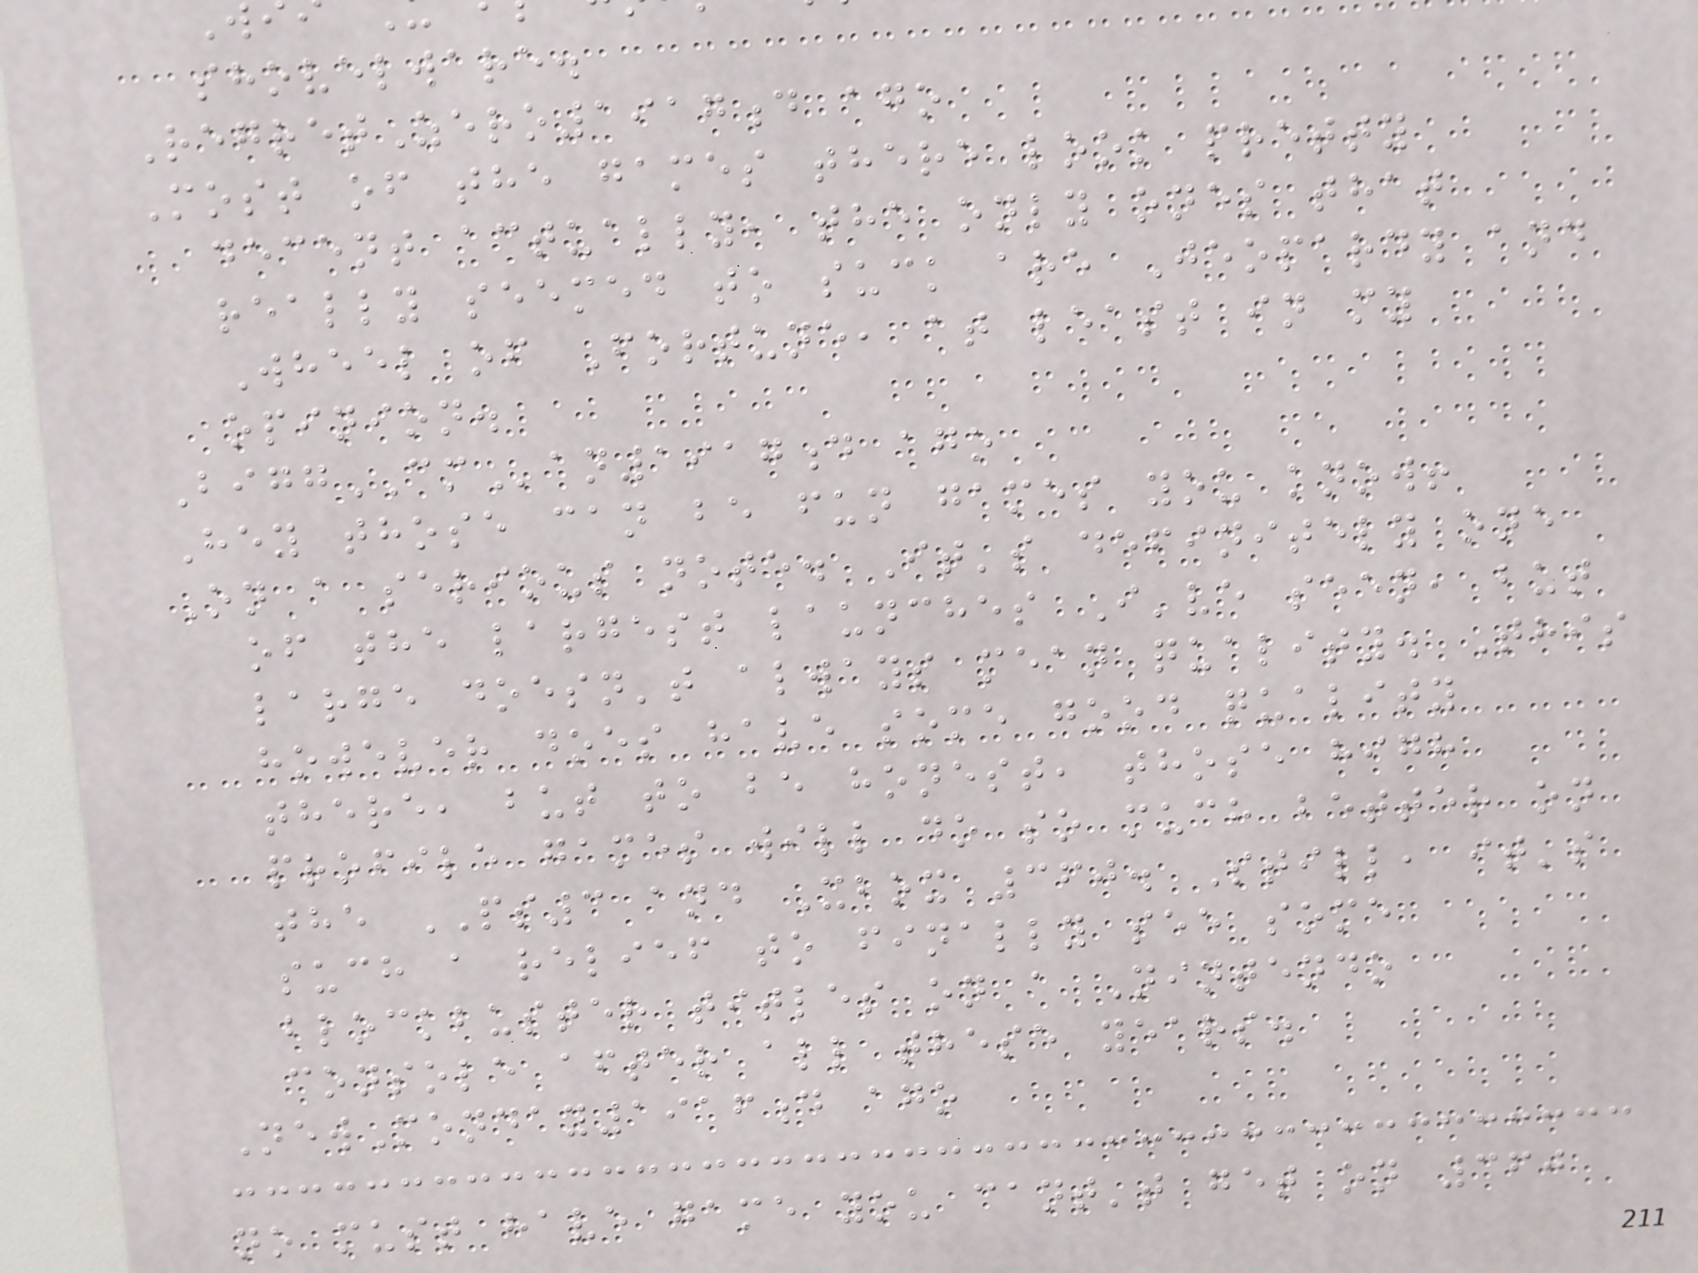shovelware.
RegretZero1917d ago
Most of the games there look pretty
decent actually, the only ones that
really seemed to suck are Jeopardy and
Wheel of Fortune, at least in my
opinion.
BiggCMan1917d ago
Hey those can be fun games you know!
On a serious note. It's definitely one
of the largest launches I've seen, but
large doesn't always mean quality. This
however does have some good quality
there, but to be honest, those high
profile games will do so much better on
the PS3 and Xbox 360. Still, it's
such a relief to finally see some
blockbuster titles on a Nintendo
console after all these years.
NewMonday1916d ago
no must have game you cant't get on 360
